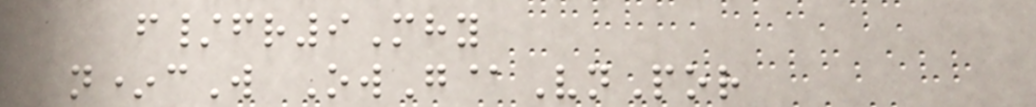f/fr9Mhy
n*cW OwG@VnPor
